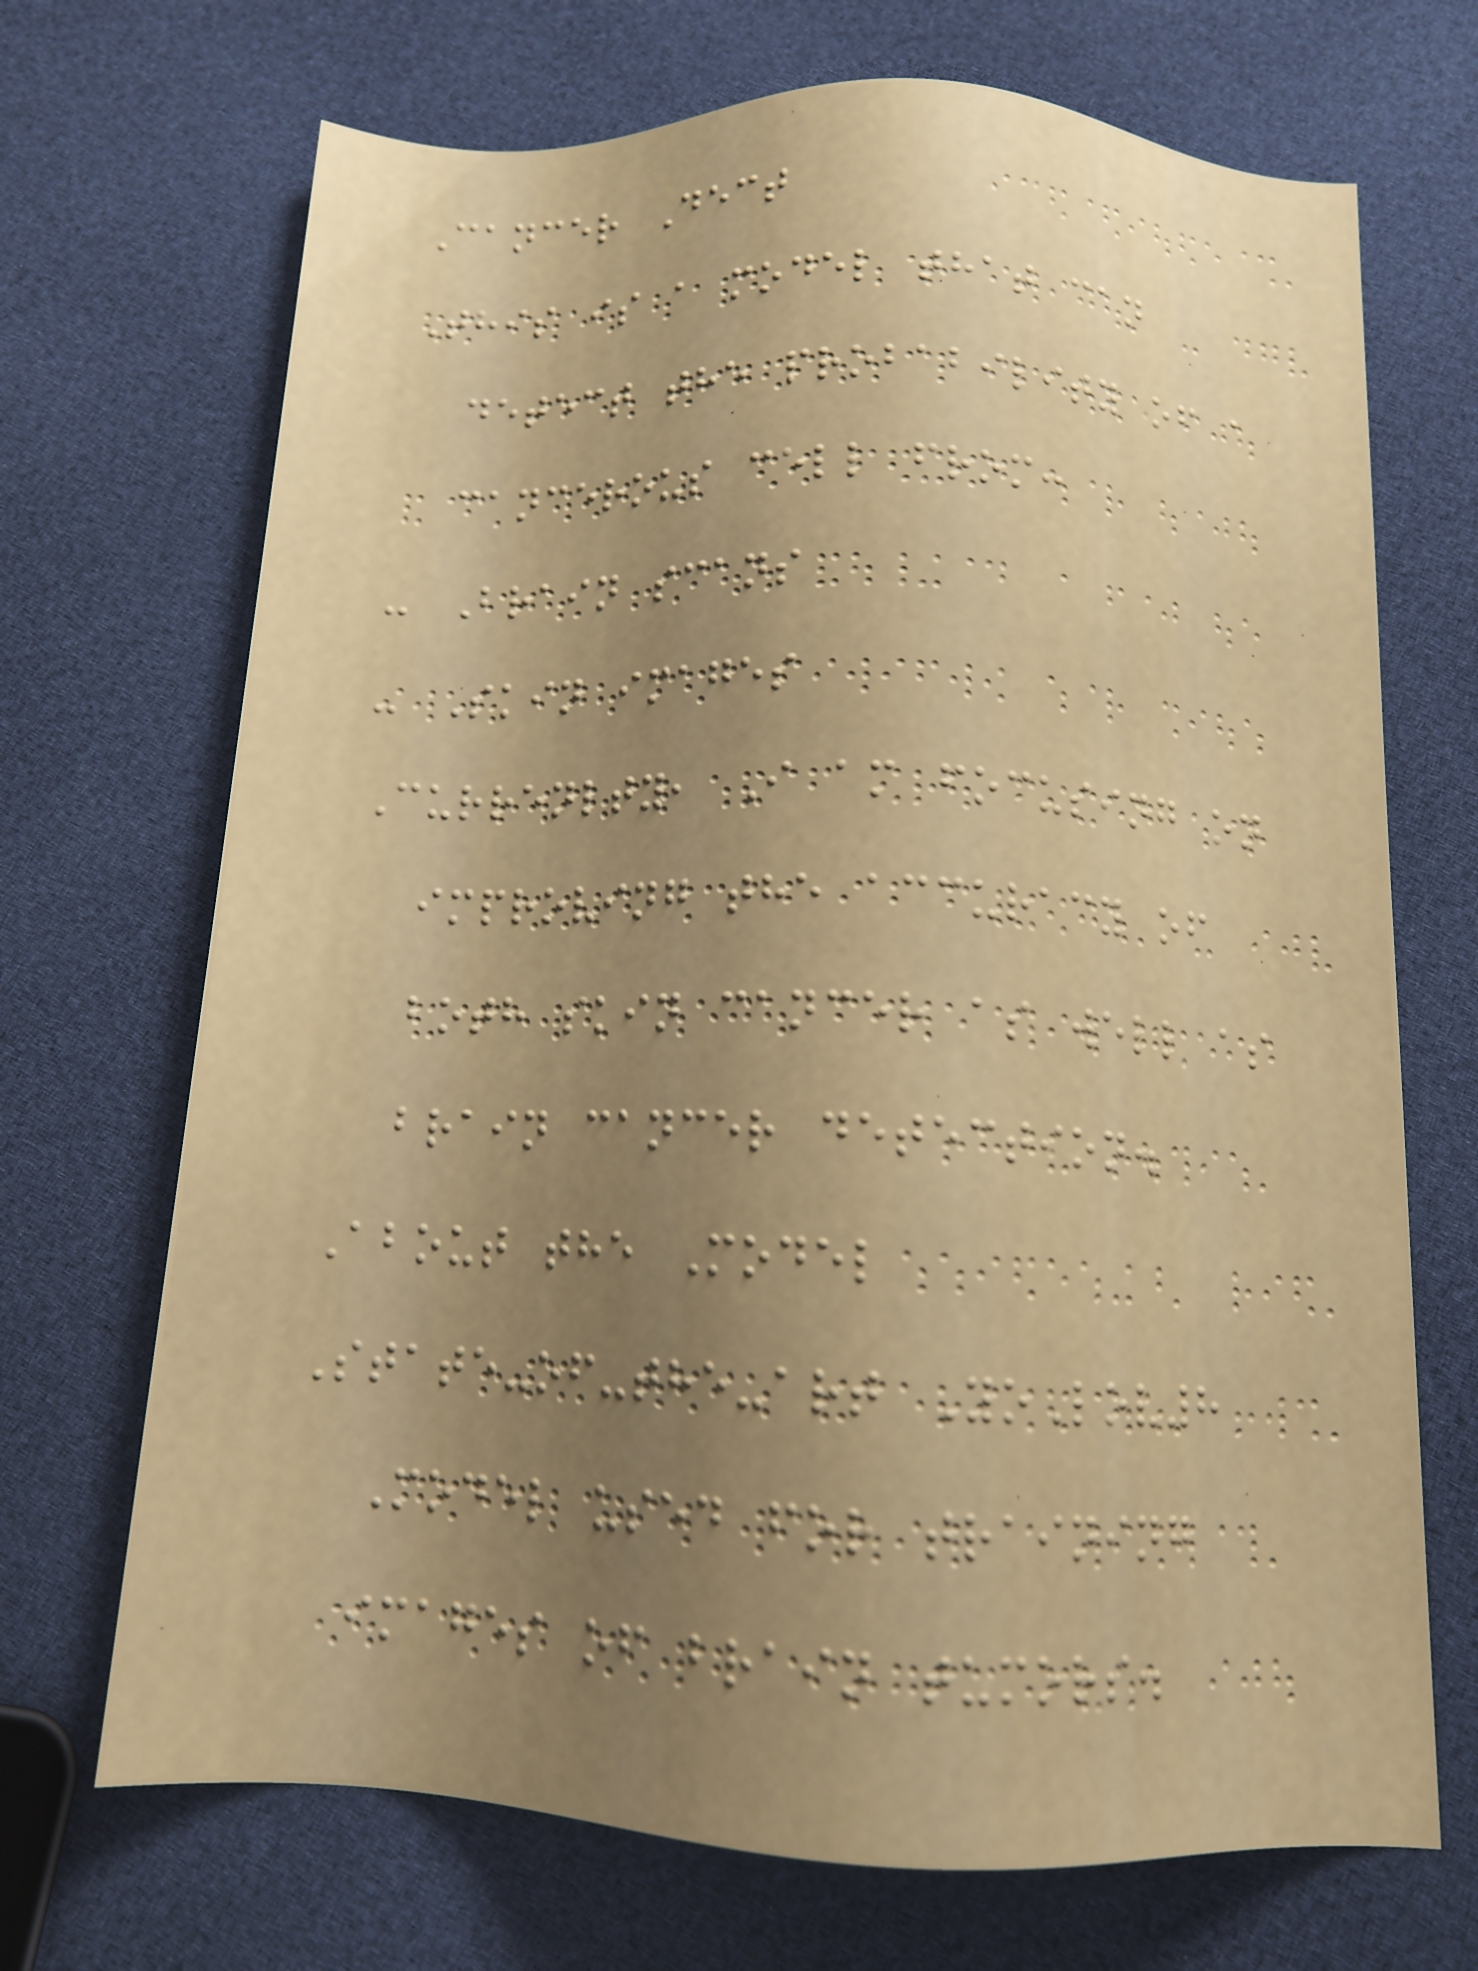Cancer Dect
This is a model that can
detect the probability of a
cancerous cell from:
- Brain scans
- Skin images
Currenlty, I am focusing on
improving the accuracy of
both skin cancer as well as
brain cancer detection.
About the Model
State-of-the-art YoLov8
Model used for training
images of brain tumors.
